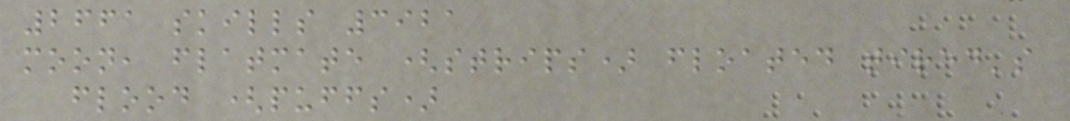2661 skills 3921
moon, flatmate (strips) floated tired's
flood (puffs)
